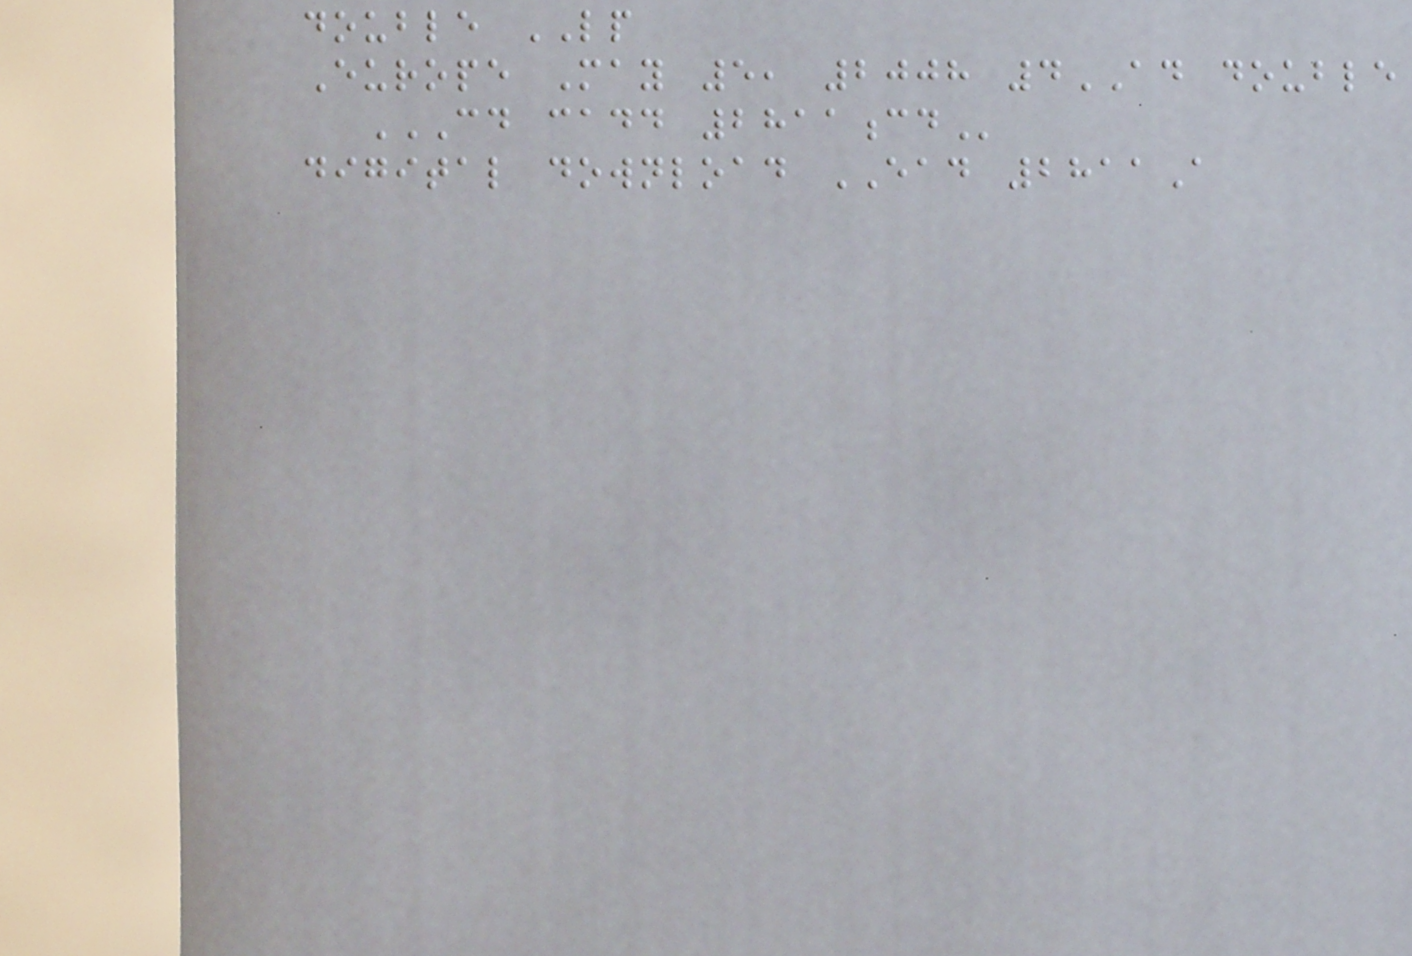double LP
Europe May 5, 2008 4AD double
CD CADD 2811CD
digital download EAD 2811A
